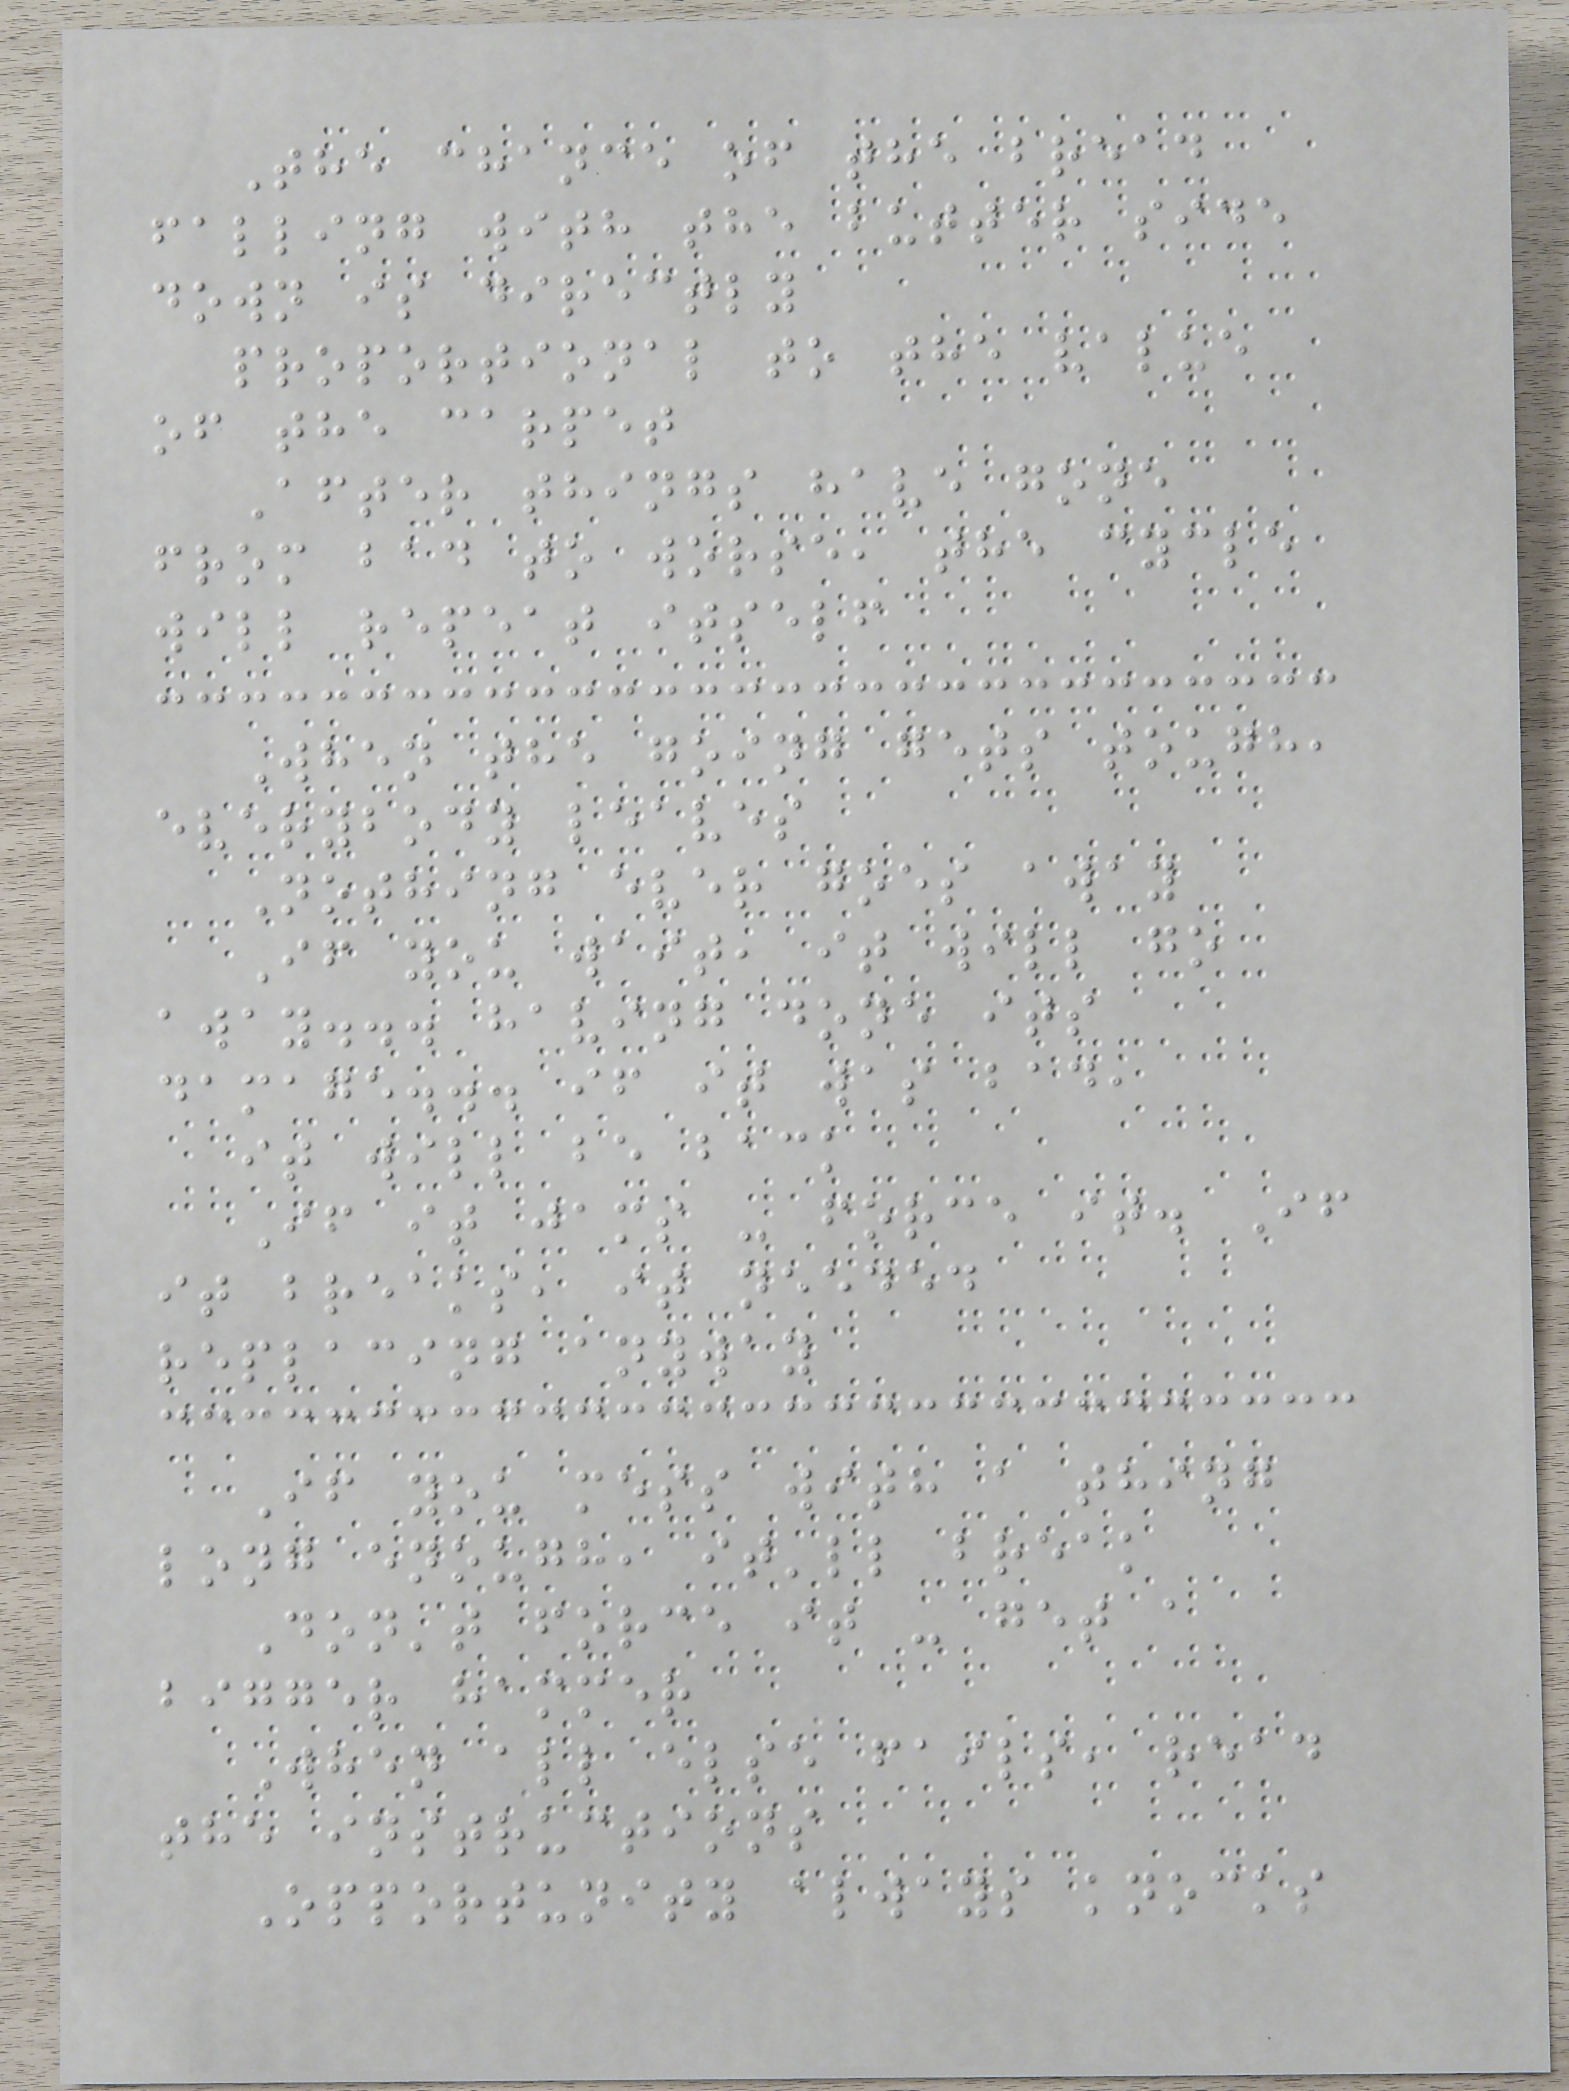The chance of the bread
falling with the butter side
down is directly
proportional to the value
of the carpet
After things have gone
from bad to worse, the cycle
will repeat itself
When the going gets tough,
everybody leaves
Nothing ever goes away
If you wait, it will go
away... having done its
damage... if it was bad,
it will be back
If it jams - force it. If
it breaks, it needed
replacing anyway
If you mess with a thing
long enough, it'll break
Don't force it - get a
bigger hammer
When all else fails, read
the instructions
Opportunity always knocks
